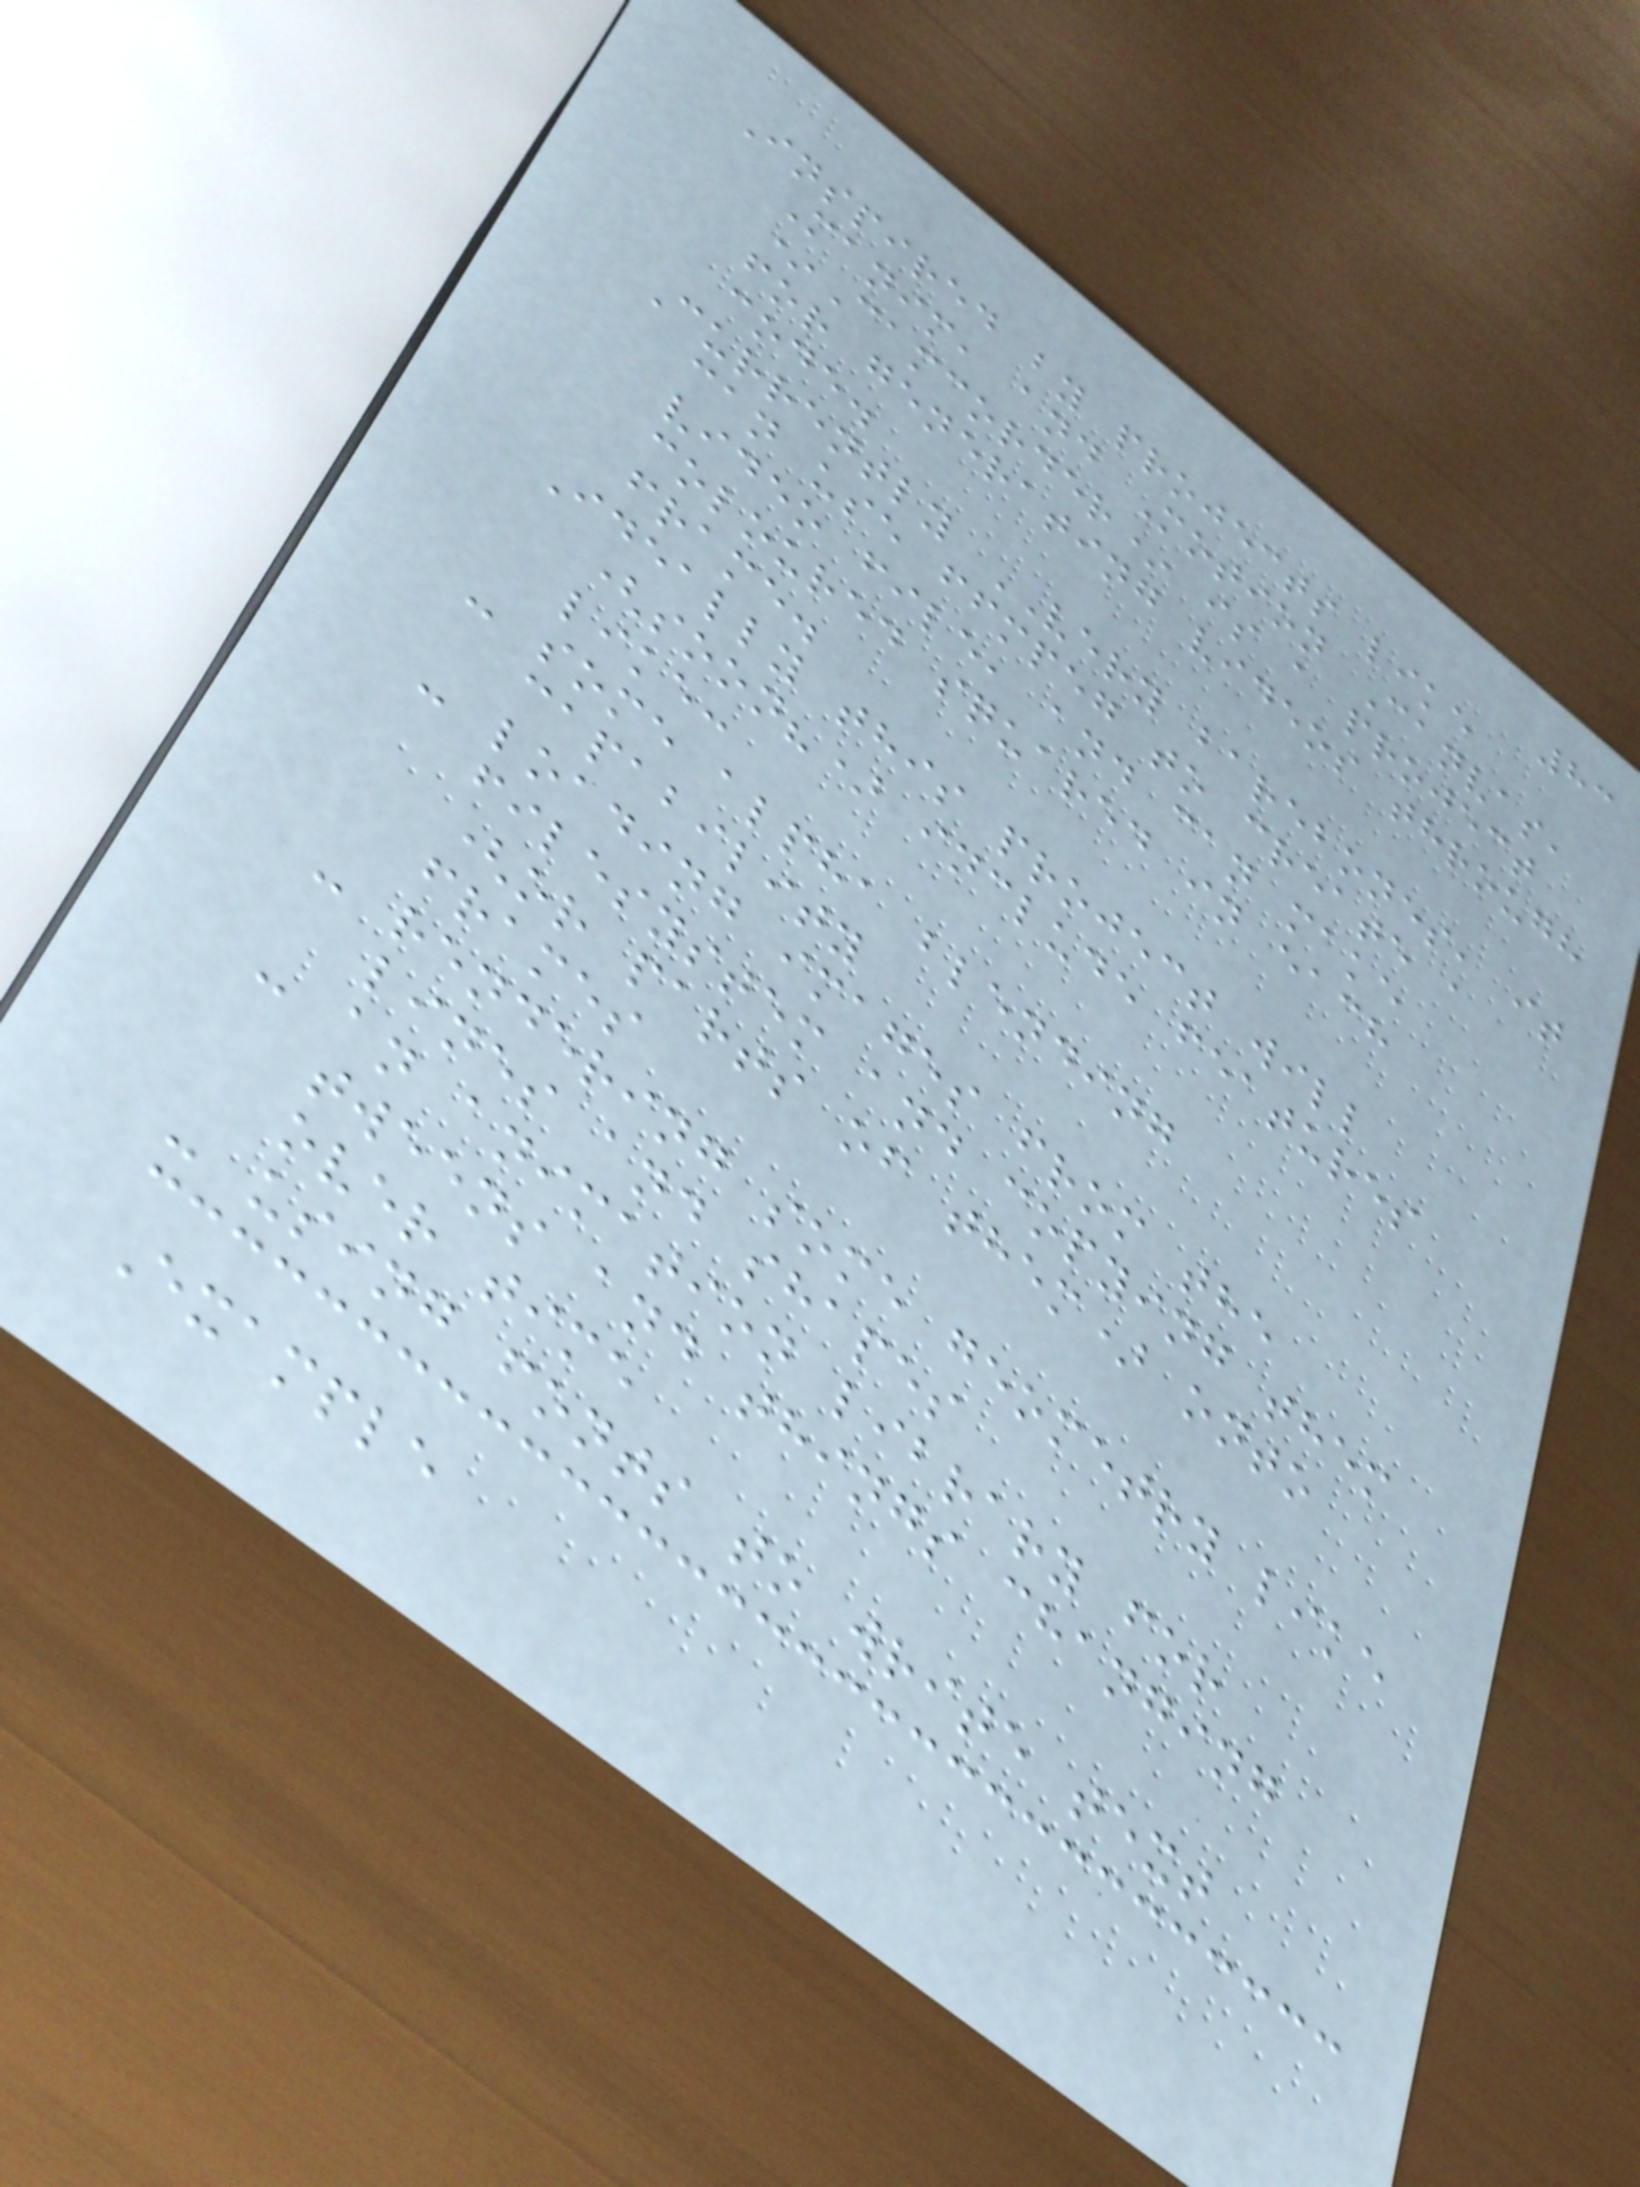83
Inspired by projects like
Manim, and Motion Canvas,
*Camcorder* is a project
for generating videos through
code.
Currently VERY barebones, it
can use ffmpeg to create a
video file, and can make
coloured squared in each
frame.
Ideally this project will
(soon?) include features
like:
- some alpha blending
capability
- loading images from the
filesystem and copying them
(or parts of them) onto
frames
- rendering some geometry like
lines and shapes
- an animation library for
tweens and things changing
over time
- using fonts to write text
Example
